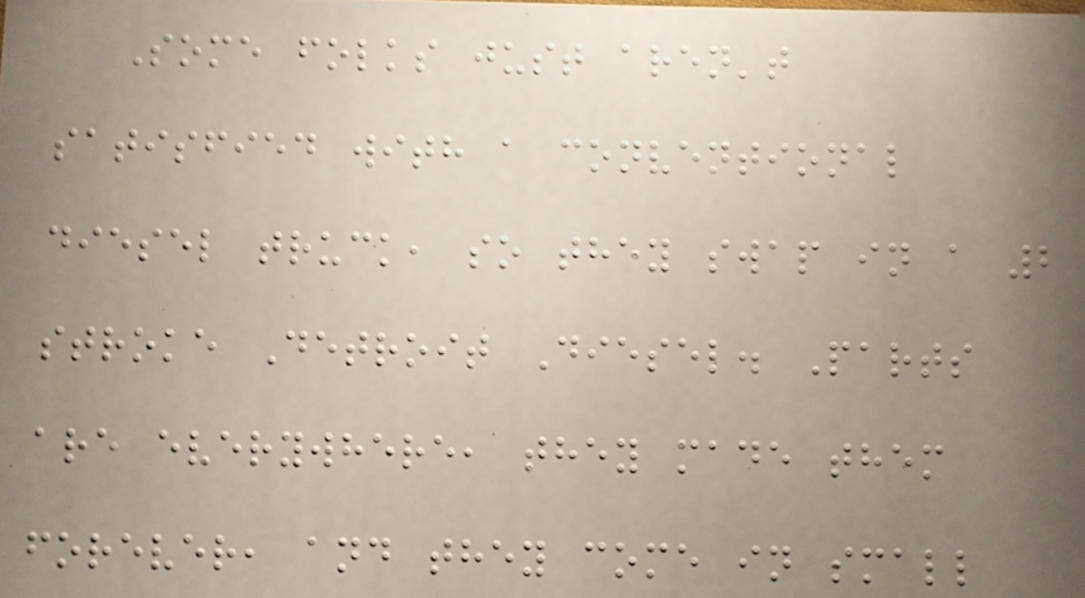Some folks just aren't
satisfied with a conventional
diesel truck, so they swap in a 2
stroke Detroit Diesel. Parts
are everywhere, they made them
forever, and they come in small
